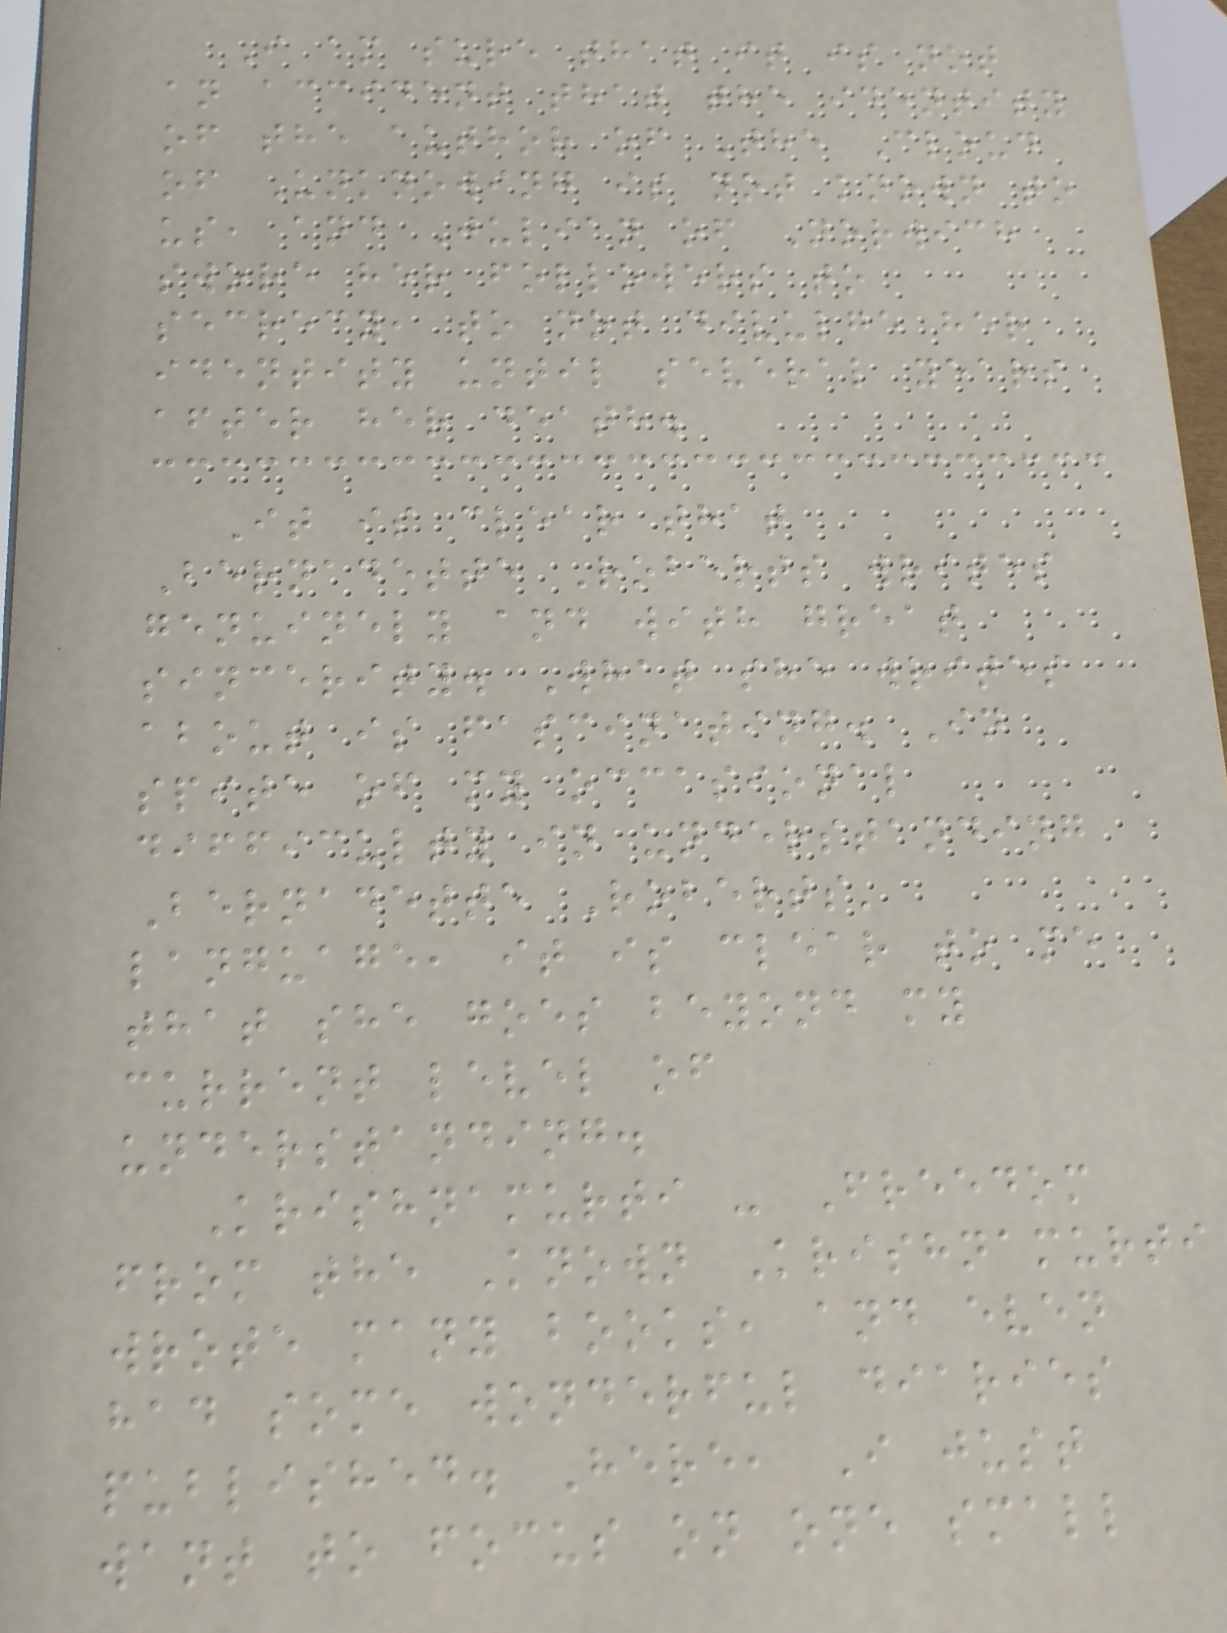I am sure that it is not
an accident that the identity
of the author of The Cloud
of Unknowing is not known to
us, and Julian of Norwich
swore her followers to
secrecy, to not divulge her
identity until several years
after her death.
It is clear that
Bernadette Roberts writes
genuinely and with great
sincerity. What she writes
about is fascinating. In
spite of my occasional
difficulty in understanding
Bernadette Roberts'
language, it is clear to me
that she goes beyond my
current level of
understanding.
Krishnamurti - Freedom
from the Known Krishnamurti
wrote many books, and even
had some wonderful diaries
published. Here, I just
want to focus on one small
